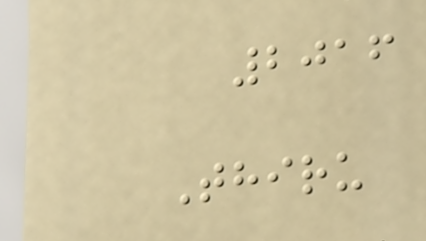2016
Thiru
